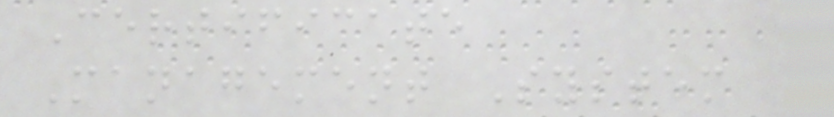Certificate
Management System
